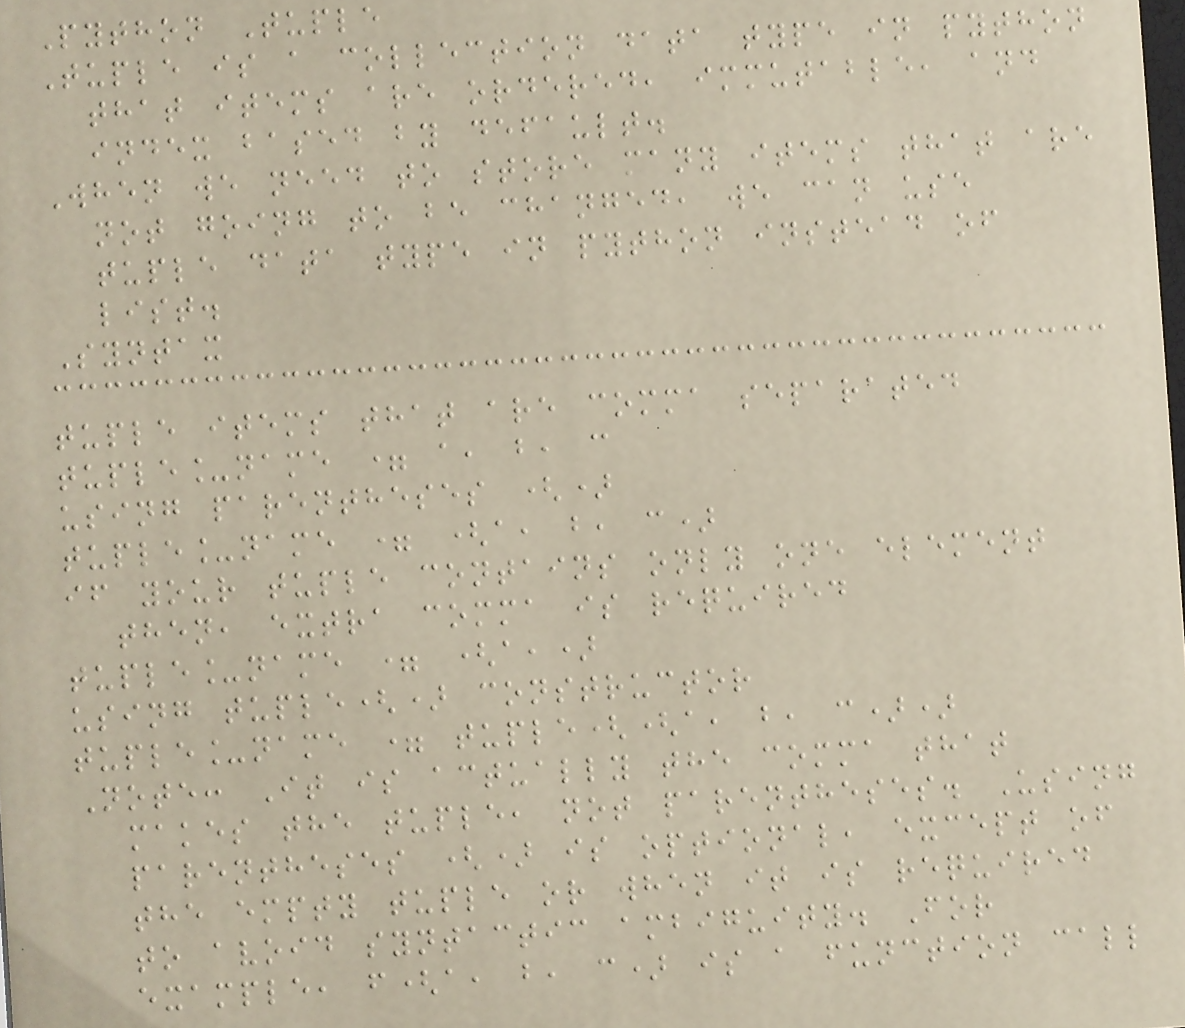Python Tuple
Tuple is a collection data type in python
that items are ordered, immutable, and
index based by default.
When we need to store many items that are
not going to be changed, we can use
tuple data type in python instead of
list.
Syntax
tuple items that are comma separated
tuple_name = a, b, c
using parentheses ()
tuple_name = (a, b, c)
if your tuple contains only one element
then, extra comma is required
tuple_name = (a,)
using tuple() constructor
tuple_name = tuple((a, b, c))
Note: It is actually the comma that
makes the tuple, not parentheses. Using
parentheses () is optional, except of
the empty tuple or when it is required
to avoid syntactic ambiguity. For
example, f(a, b, c) is a function call
